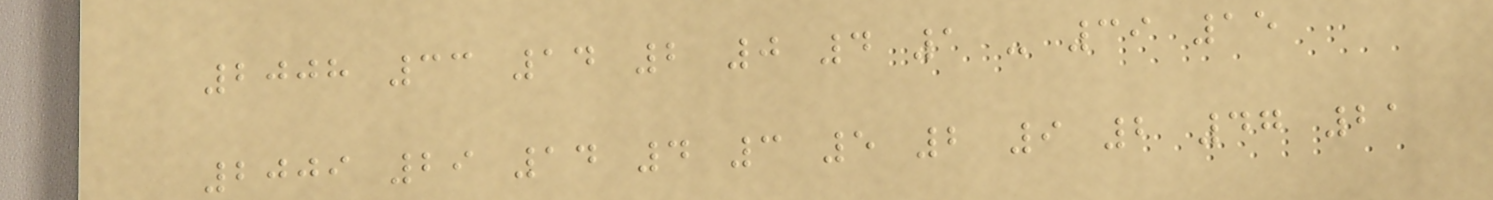2008 33 14 2 0 4 1 - 39 15
2009 29 14 4 3 5 2 9 2 47 21
